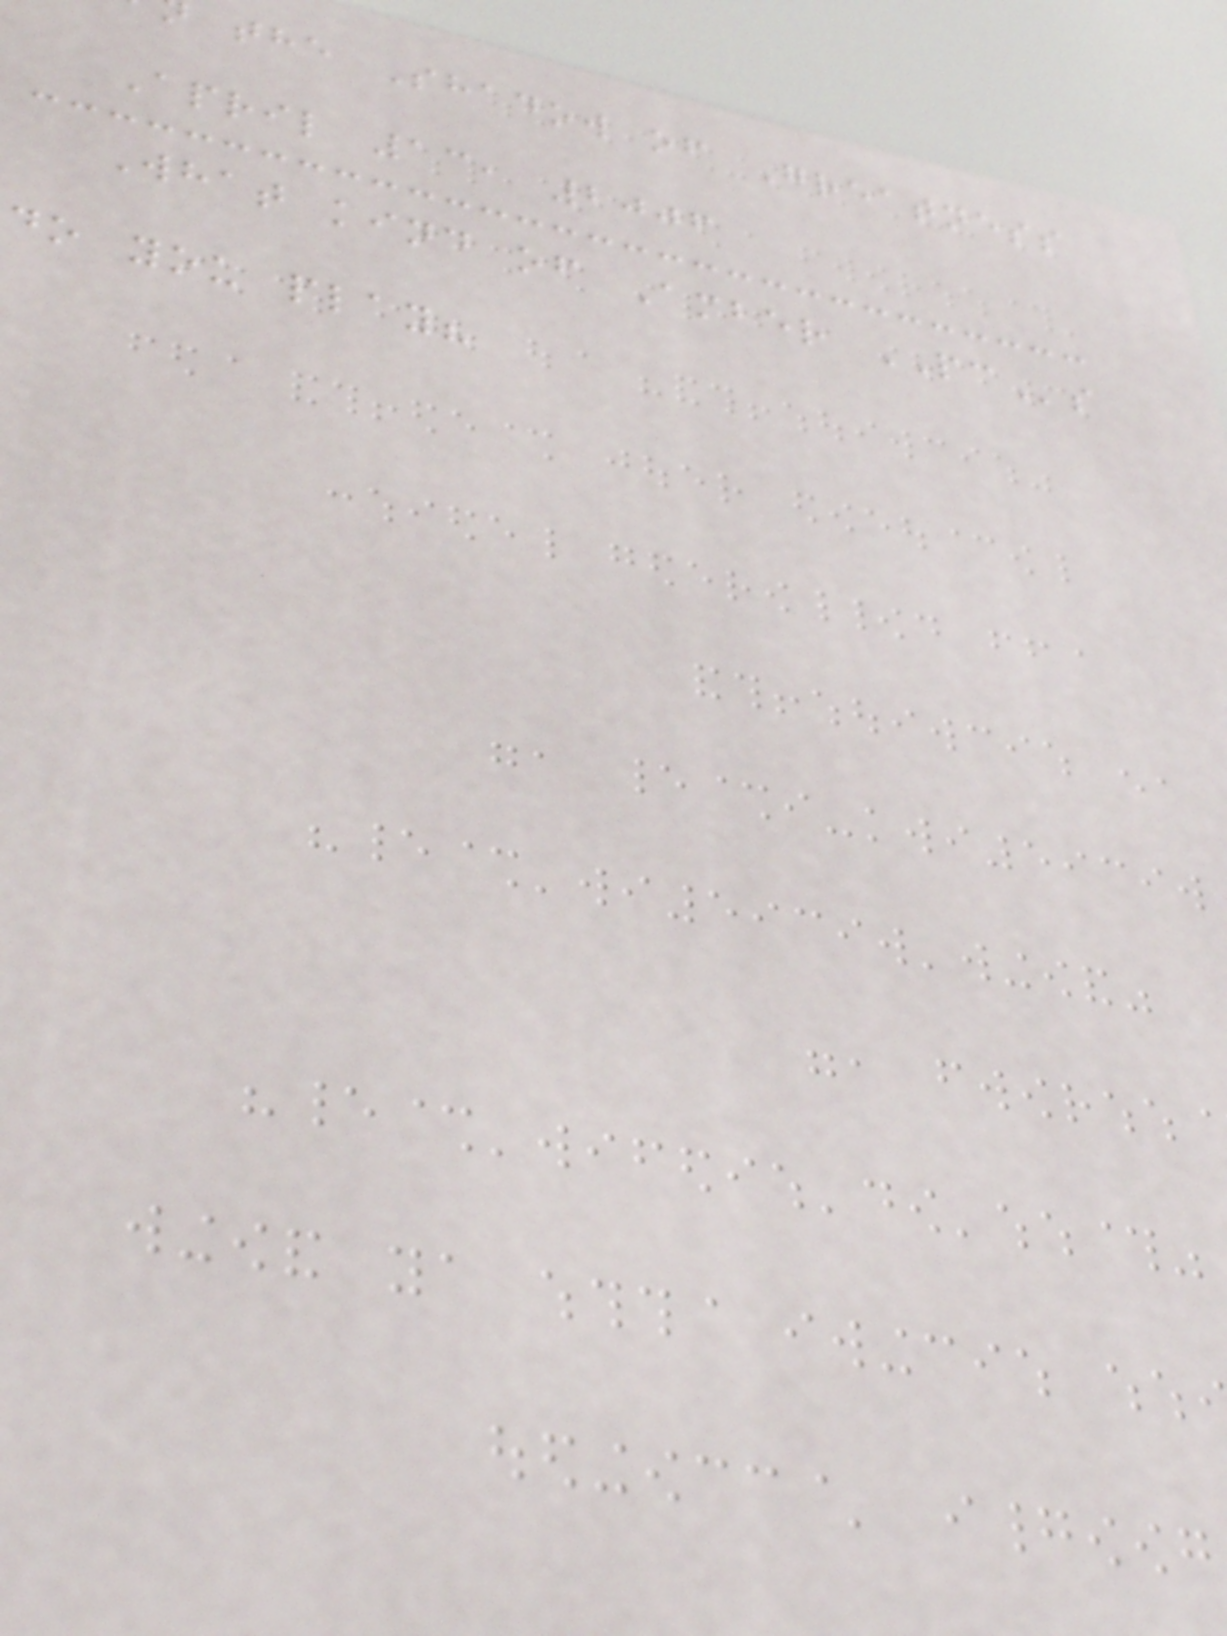the Shadow of Greatness
April 13, 2006
What kind of Amber PCs
do you play?
